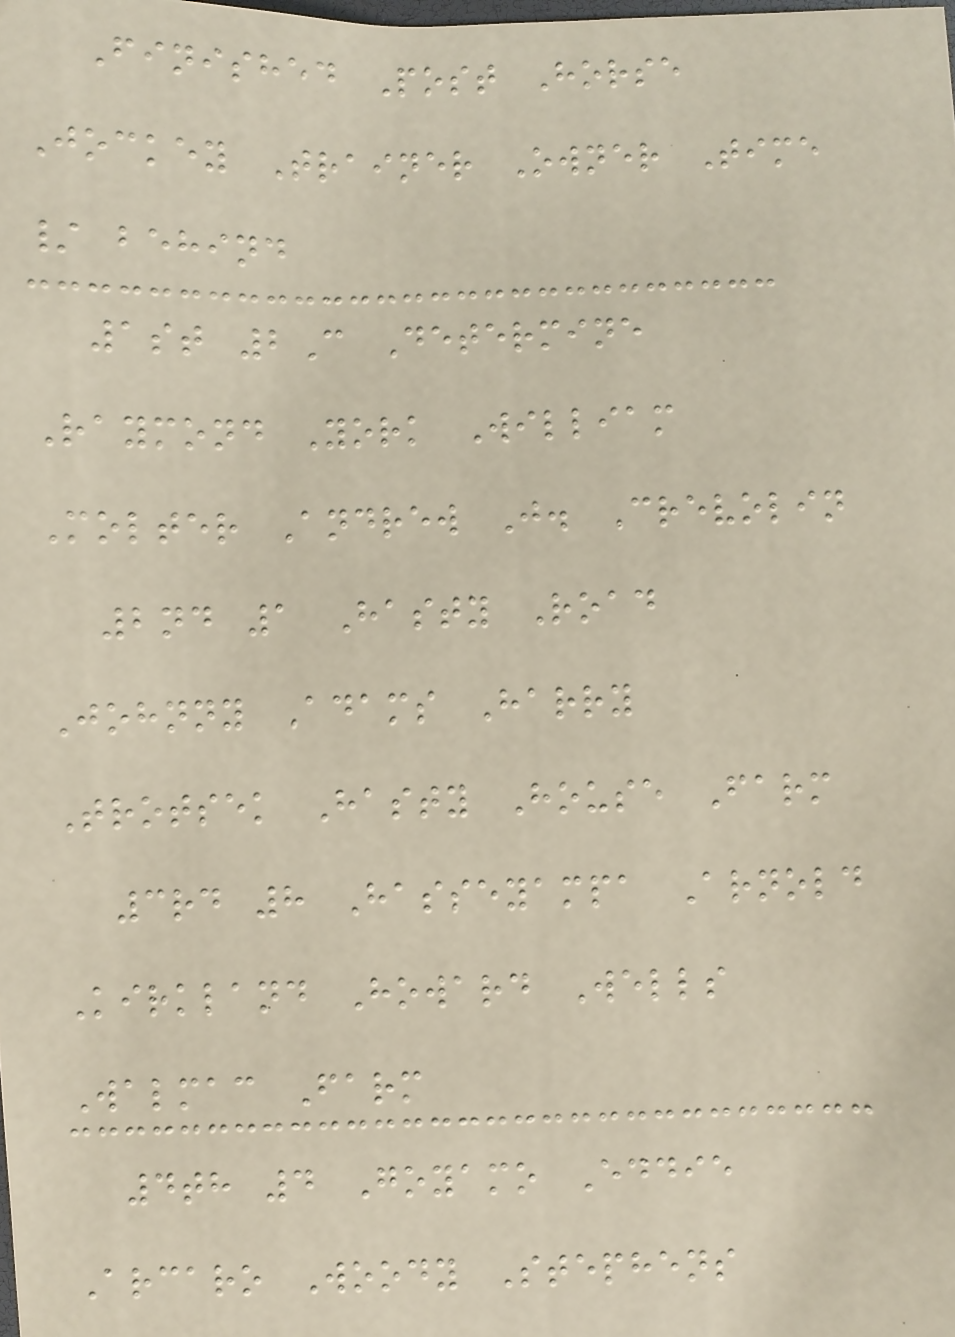Finished Post Horse
Jockey Trainer Owner Time
/ behind
1st 2C Determine
Raymond York William
Molter Andrew J. Crevolin
2nd 1 Hasty Road
Johnny Adams Harry
Trotsek Hasty House Farm
3rd 8 Hasseyampa Arnold
Kirkland Howard Wells
Walmac Farm
4th 4 Goyamo Eddie
Arcaro Woody Stephens
